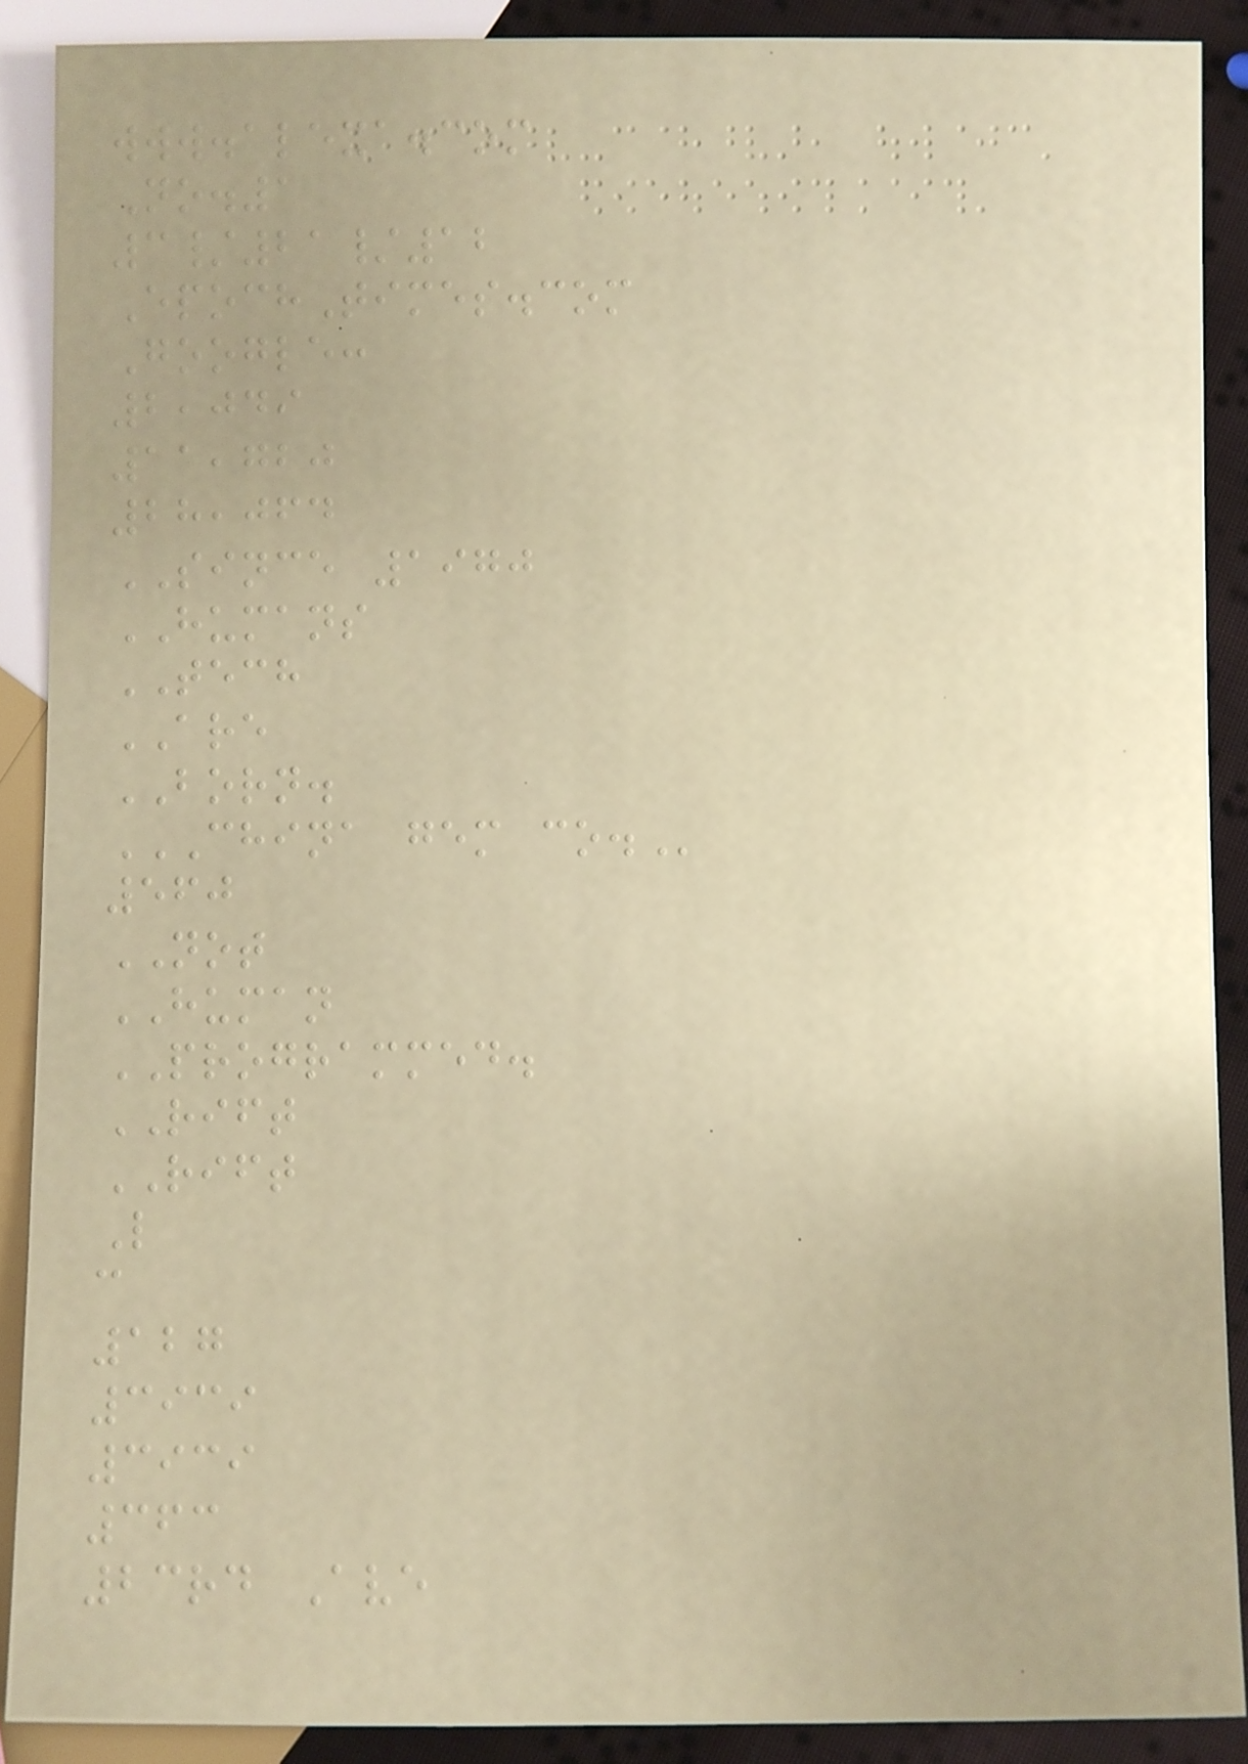www.alexa.com
No.1
3/21/12
EpochTimes.com
Google:
2,049
11,720
28,064
SINCE 1970
HUMANS
TECH
ARE
BORN.
CHINA GEM CO.
560
NOT
HUMAN
PROGRAMMED.
RIFT
RIFT
L
c
127
3939
3939
363
23rd Ave
